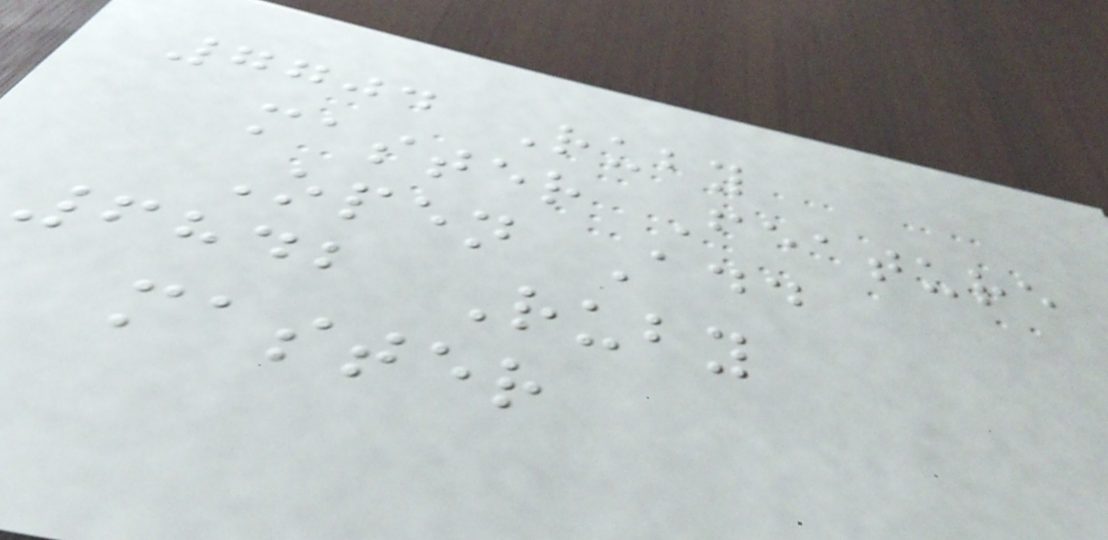7704 Ruby
master Feature
Open Add
6842 Ruby
master
